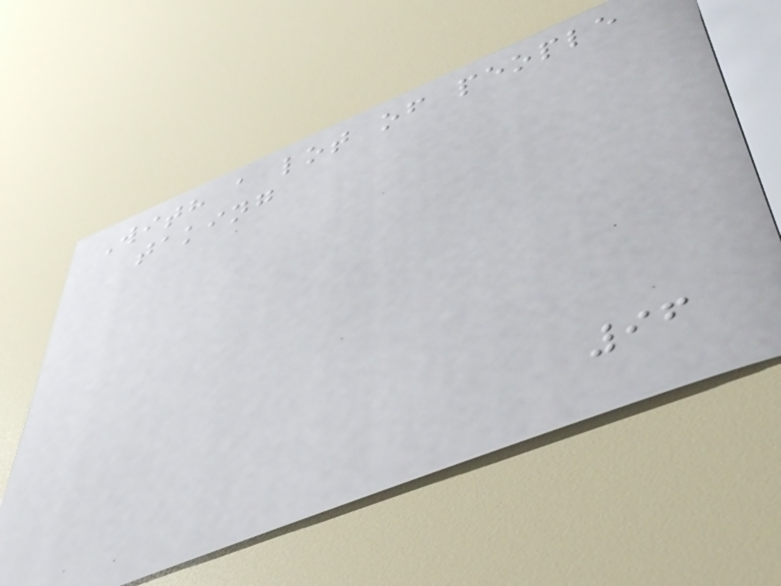With a lot of people
taking
96
